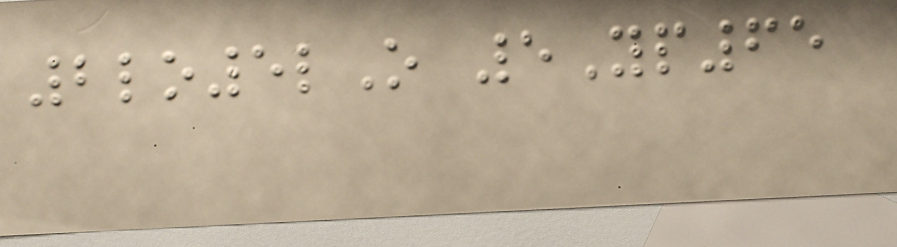2lo5lO 5Yp65
